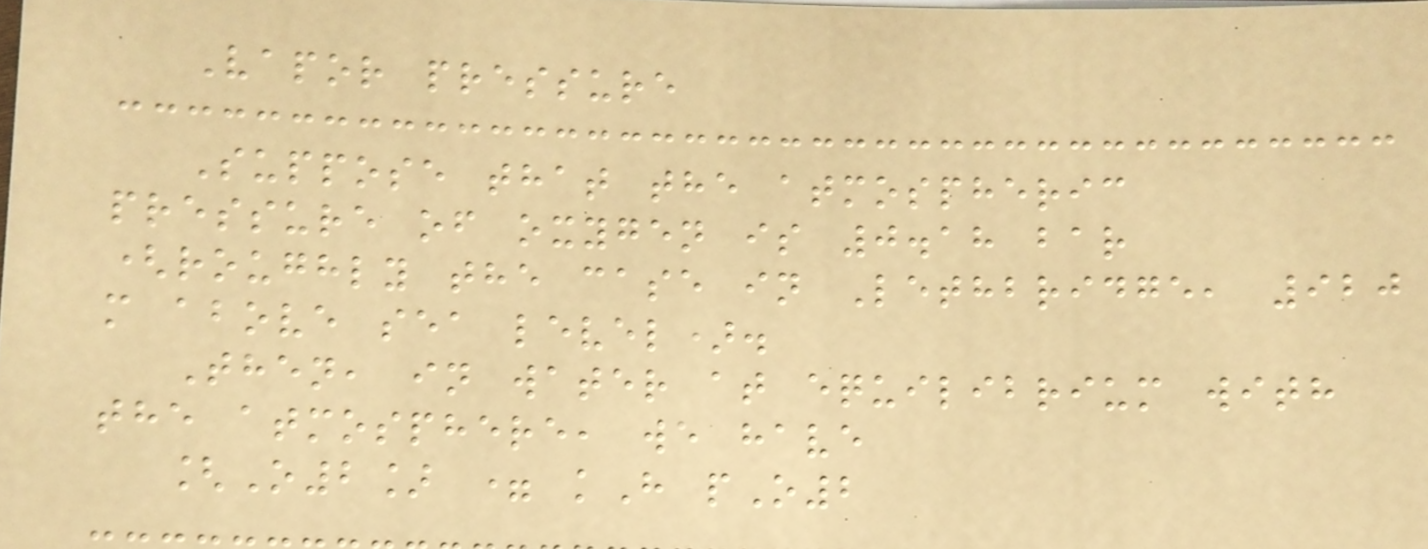Vapor pressure
Suppose that the atmospheric
pressure of oxygen is 0.18 bar
(roughly the case in Lethbridge, 920
m above sea level).
Then, in water at equilibrium with
the atmosphere, we have
[O2] = kH pO2
